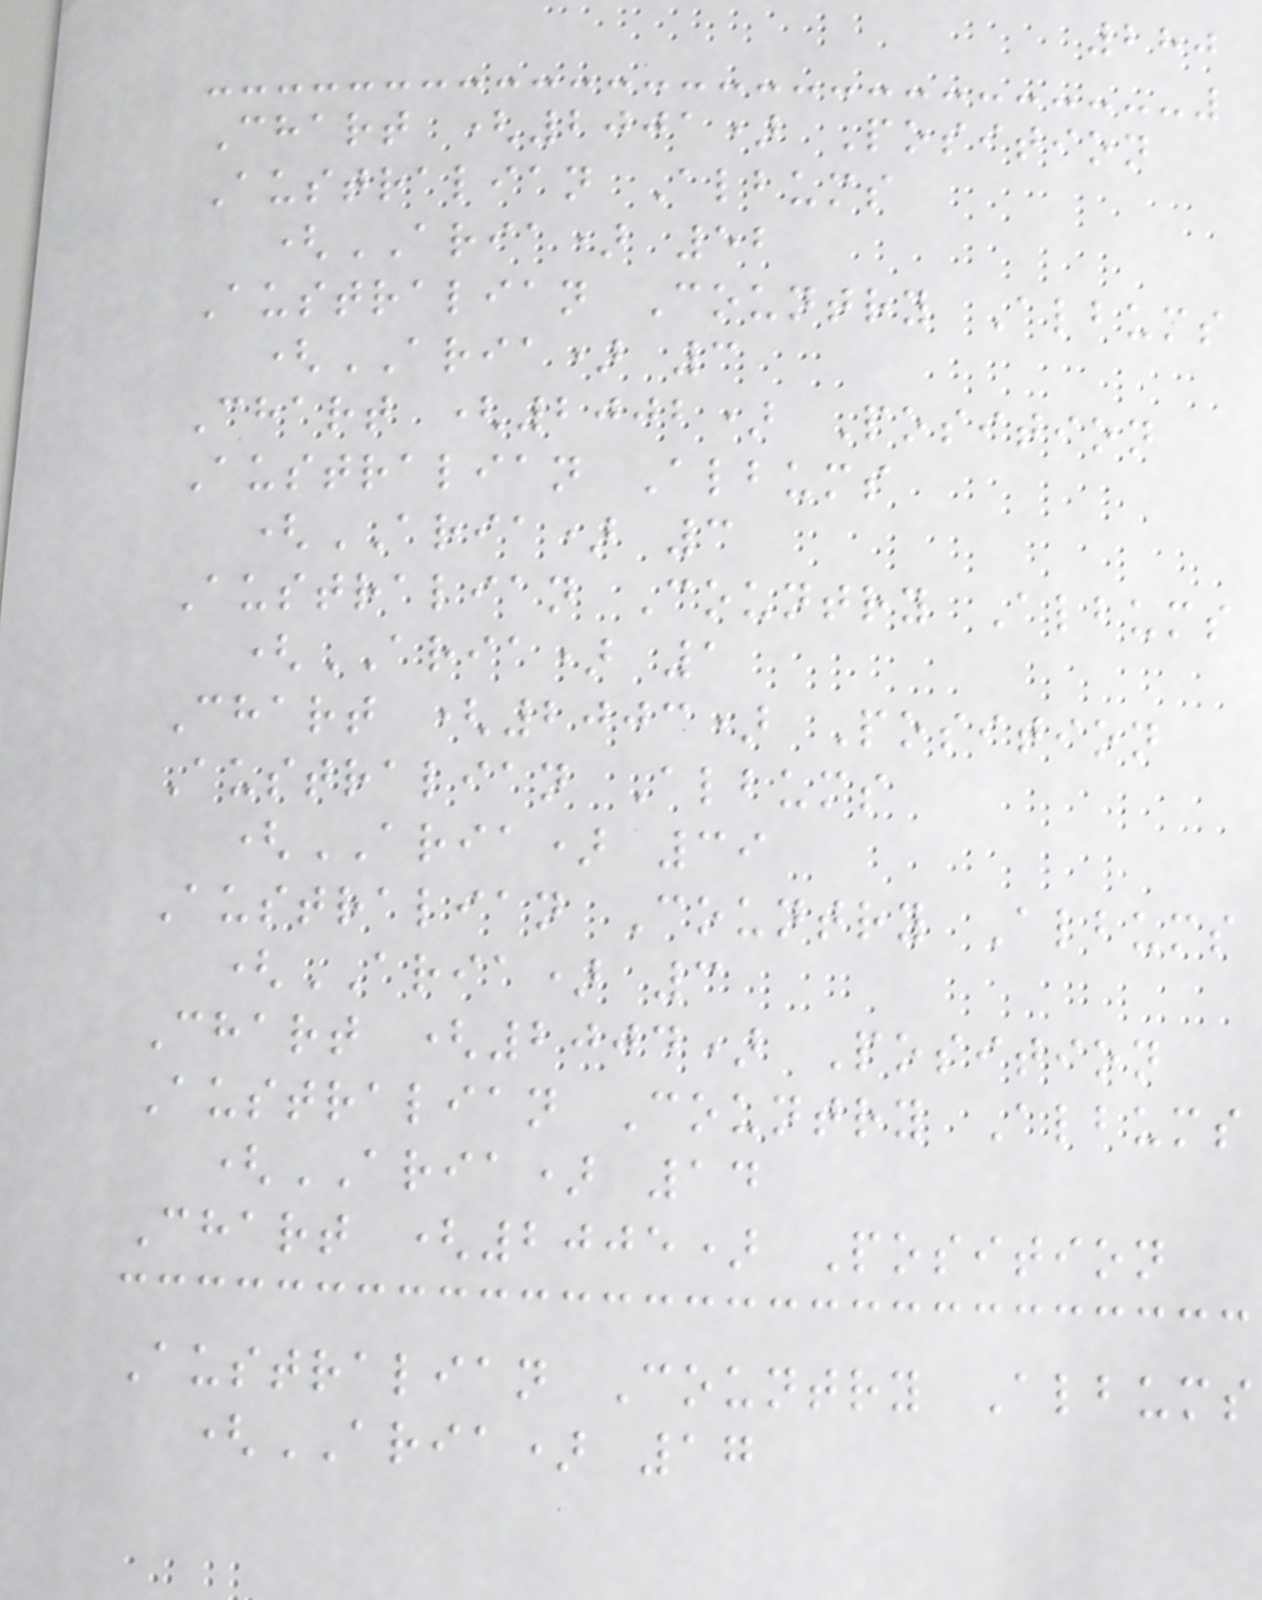280
Chart (2001) Position
Australian Albums
(ARIA) 52
Australian Country Albums
(ARIA) 3
Chart (2002) Position
Australian Albums
(ARIA) 3
Australian Country Albums
(ARIA) 1
Chart (2003) Position
Australian Albums
(ARIA) 39
Australian Country Albums
(ARIA) 3
Chart (2004) Position
Australian Country Albums
(ARIA) 14
Chart (2005) Position
Australian Country Albums
(ARIA) 17
